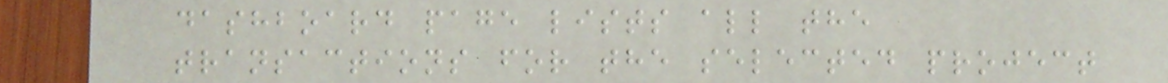dashboard page lists all the
transactions for the selected project
